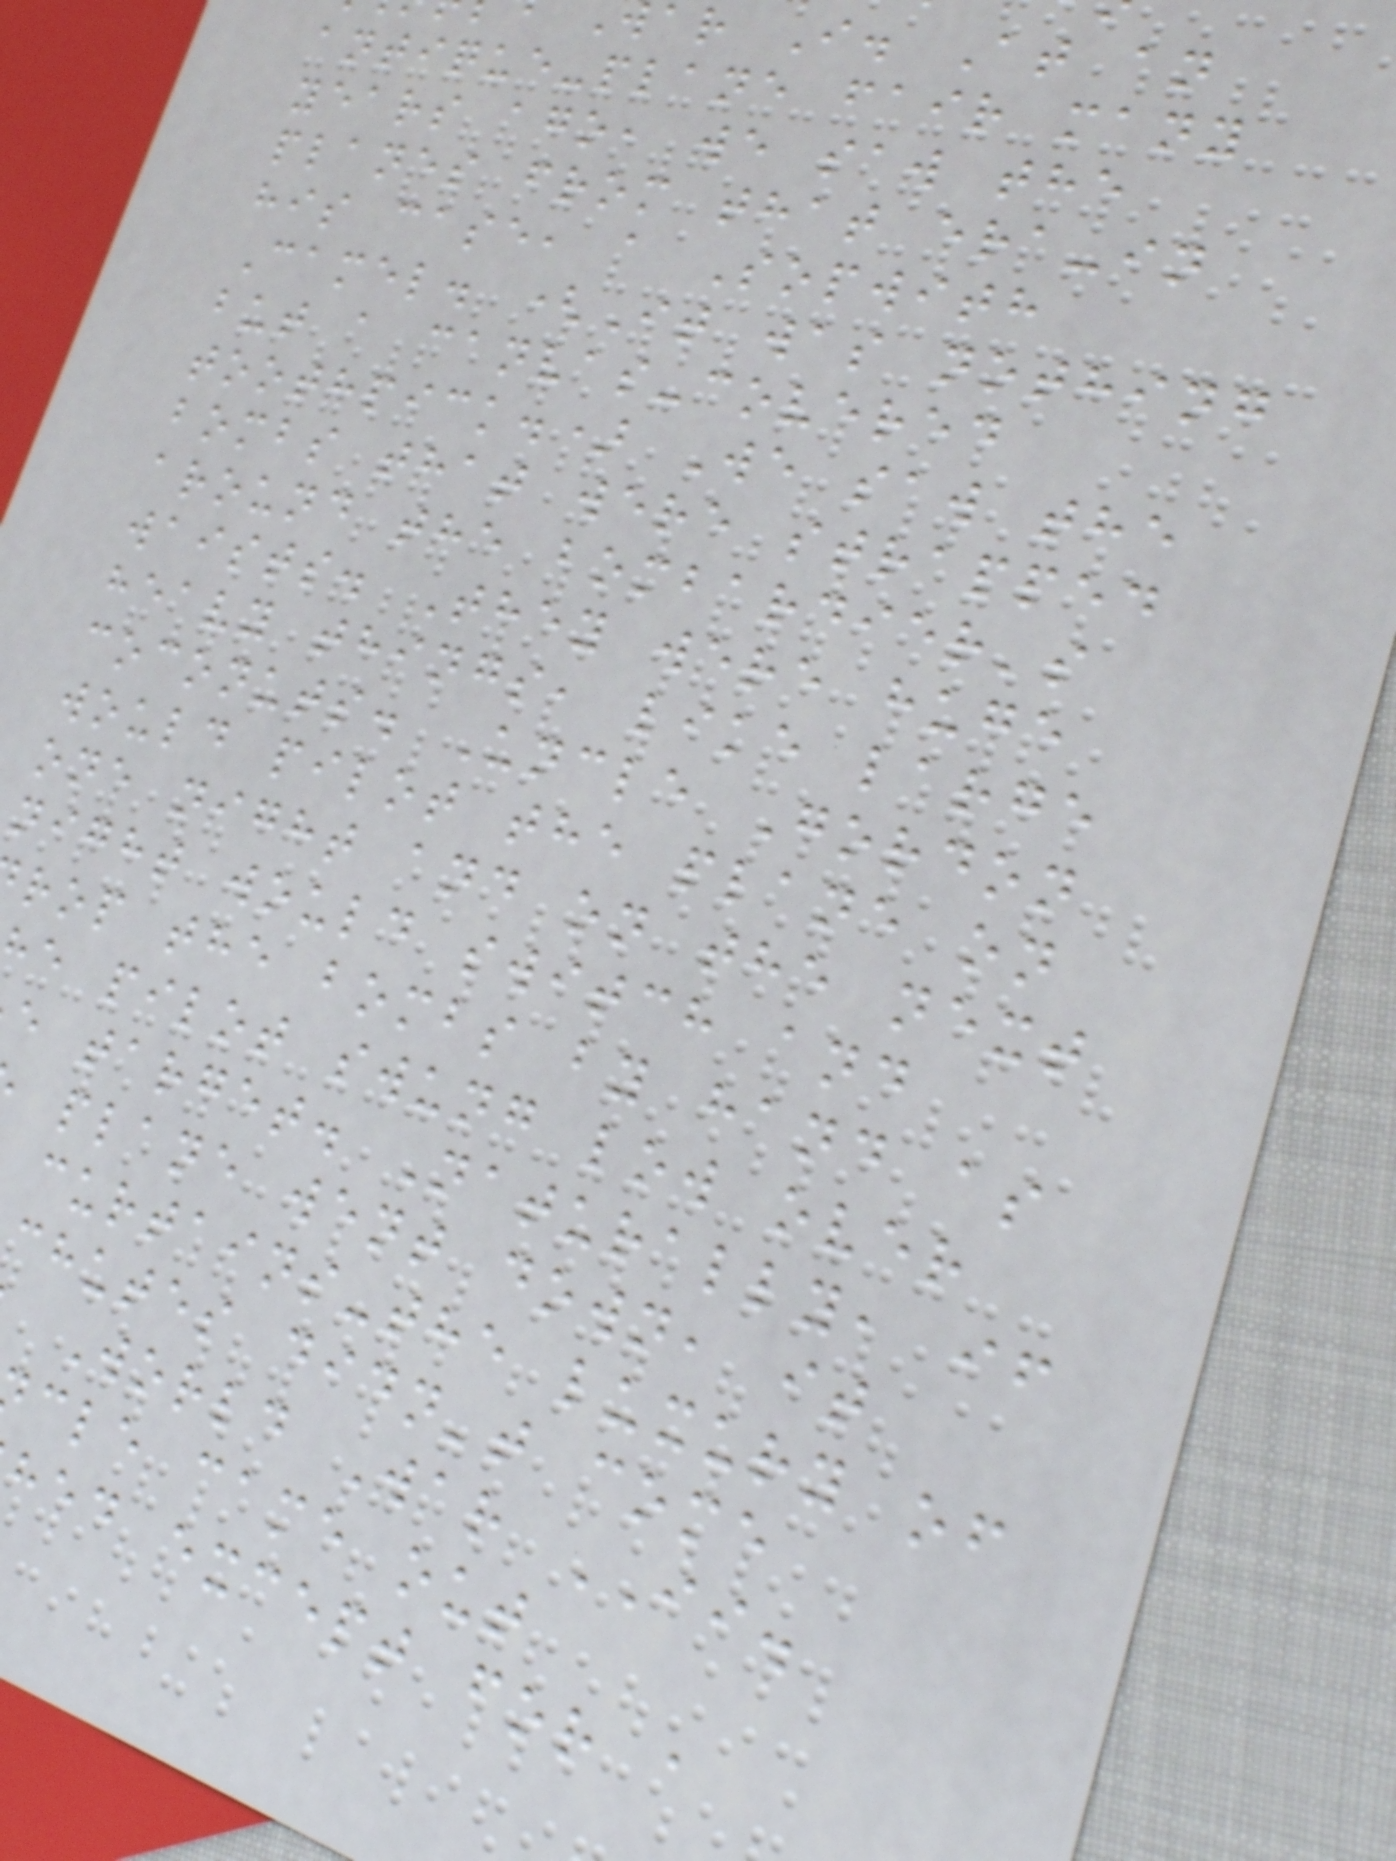ar I. At an
antique-plane fair many
years ago, we saw the
planes from that era-in
his case, a Sopwith
Camel. (It was nothing
but a canvas-covered
toothpick.) We saw the
bombs that were strapped
around the bombardier's
waists. They were huge
heavy things, like large
coconuts. Uncle Gordon
would pilot the plane on
one night and on the next
night would switch and
rop the bombs by hand as
e pilot swung low over
e target. Naturally, if
plane went down, it
curtains-the luxury of
chutes didn't come
World War II.
cle came out
hed except for a
